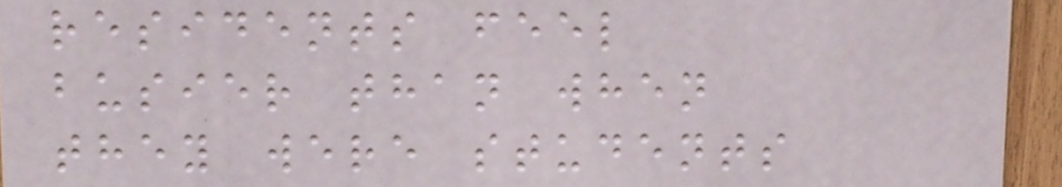residents feel
busier than when
they were students
